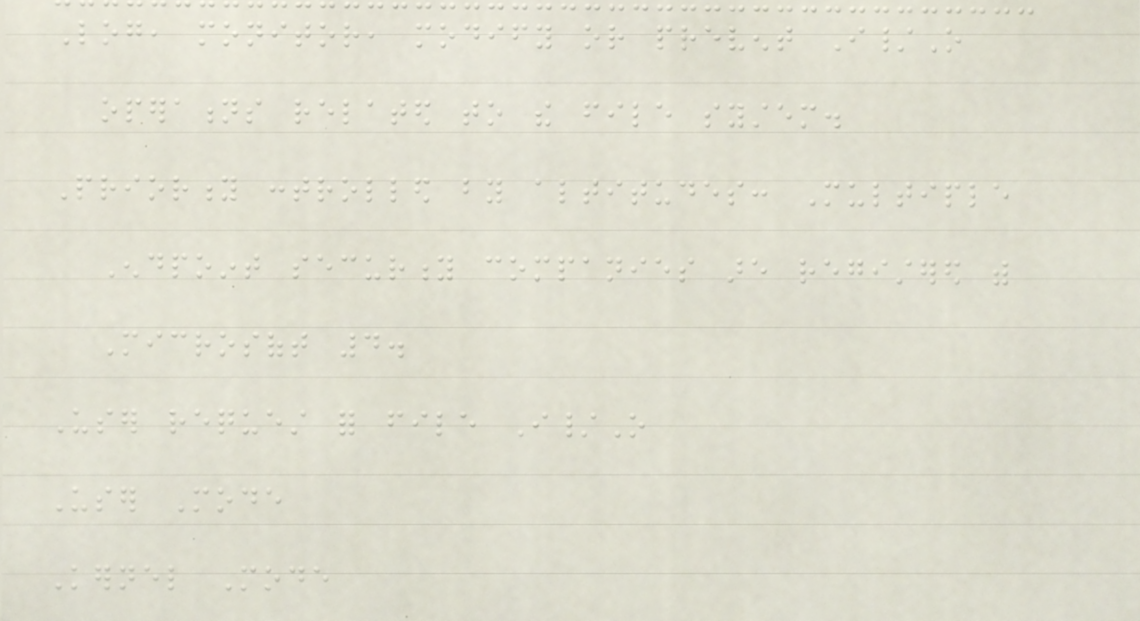Log, monitor, modify or prevent I/O
operations related to the file system.
Priority controlled by altitudes: Multiple
Endpoint security companies are registered with
Microsoft 4.
User request for file I/O
User Mode
Kernel Mode
